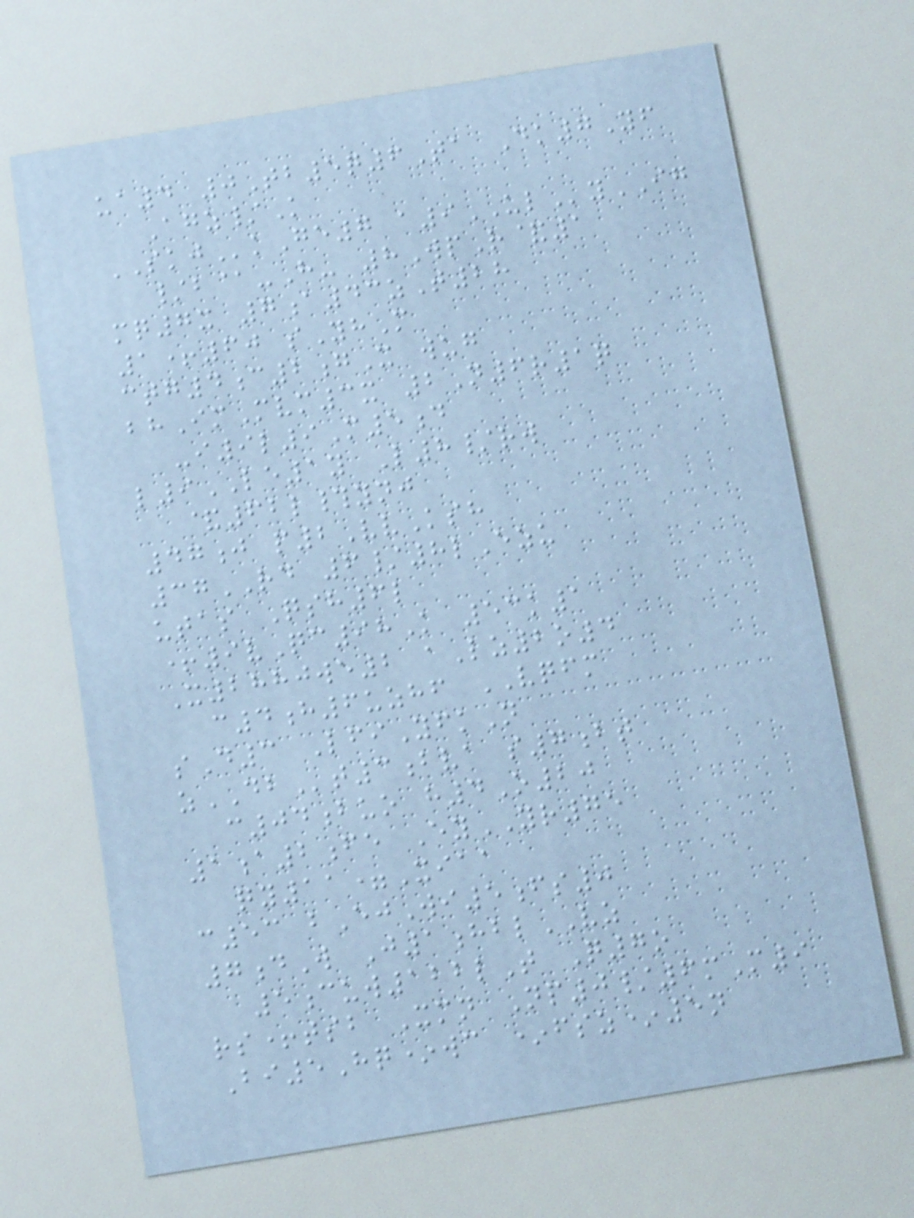ua4 0Tb5q6Ta Dk7Yf
Agz/K
SKJkGe7 a9ULyIG
/b@-H- 8WpR&1
mq7x 7a43zT28
1+60 sYhM
ctg4c2gX wug
bhImMvm3x 2N6r1q
-i9l9M5d
l9LE1y L8/rw
&62l#ynj
47j p2VvKsh
37RD 6/8lEzu
utas Qsh6l
+9vQc98K 53k1
X2880we2 aLz2o4
c4h6uzhf VQFM
sD3 LfiYfkN
zDBt3bva s7bt
c04buo h4O20
1a2fe EyYR75
qy11=Xiaa
c53 bEjWi5fs0
7dW J1hblVZ
5cuw122lT Q7o
rs+tsb Xmn Np0/6mM9
Bi5Hq*wc *fsz*5n
